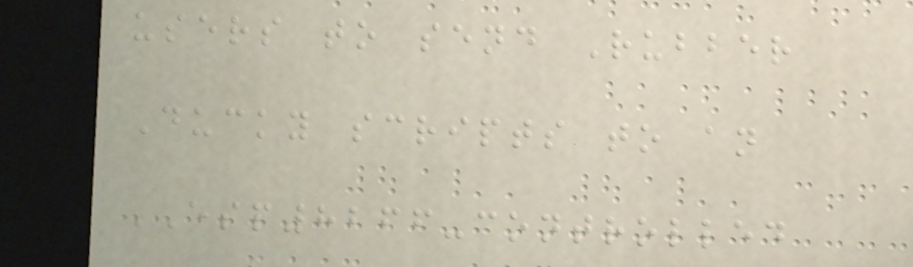users to send Rubber
Ducky scripts to an
ESP8266-controlled
